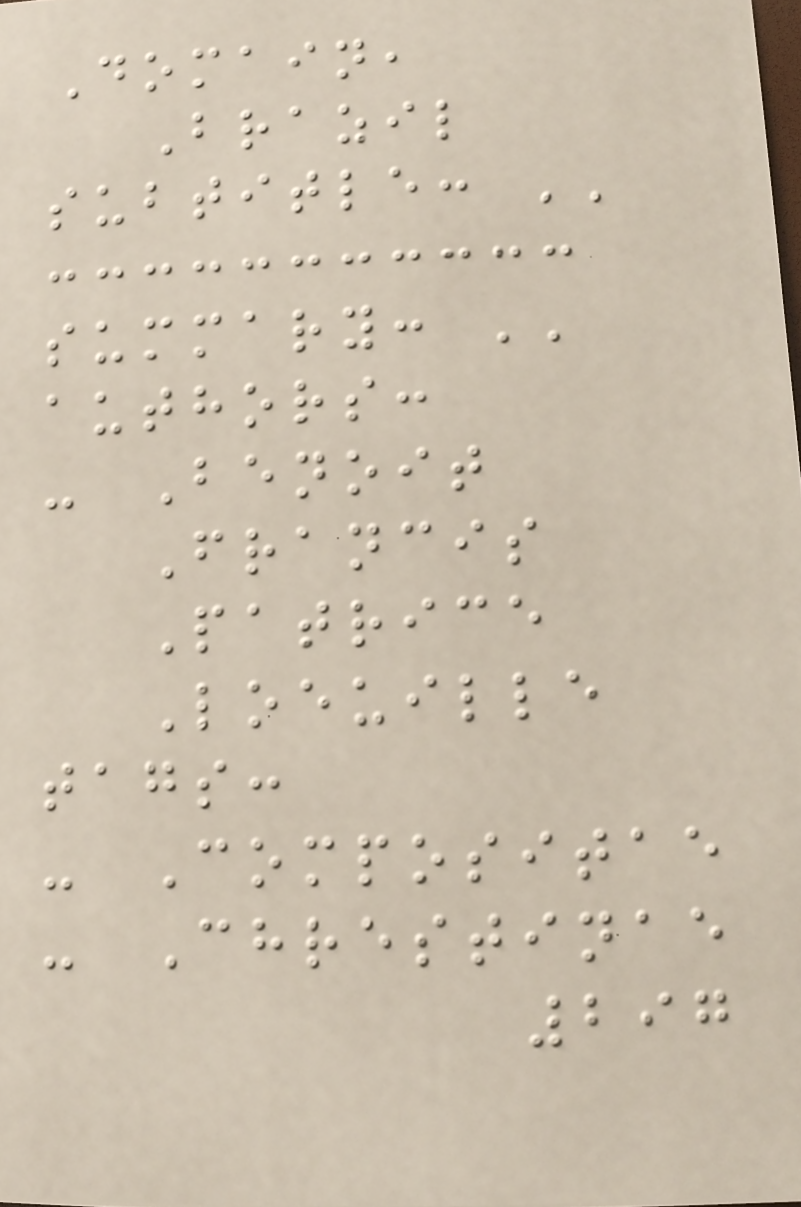Domain,
Brazil
subtitle: ''
summary: ''
authors:
- Benoit
Francis
Patrice
Loeuille
tags:
- Compositae
- Chrestinae
297
